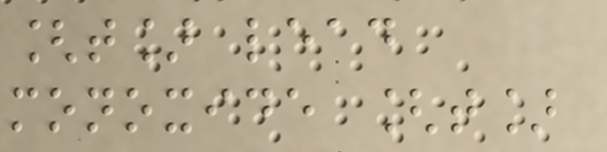[t] lead
monoxide [t]
